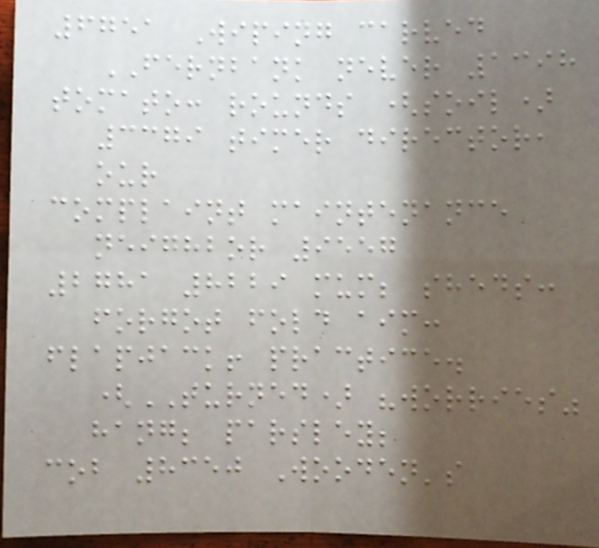6751 Wiping carved
FERNBANK never 1398
tomato: rounds (soil)
3379 timer director,
our
complaint maintenance
neighbor 9557
2781 8229 mum; sheds:
forgot fold aim:
flapjack! practice.
(TURNED) "worries"
hang; parsley;
cob 8350 Wooden's
